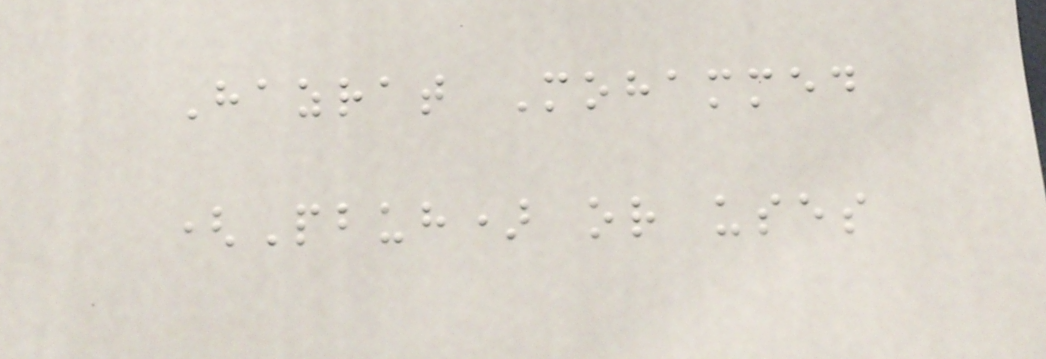Hazrat Mohammed
(Pbuh) or uses
